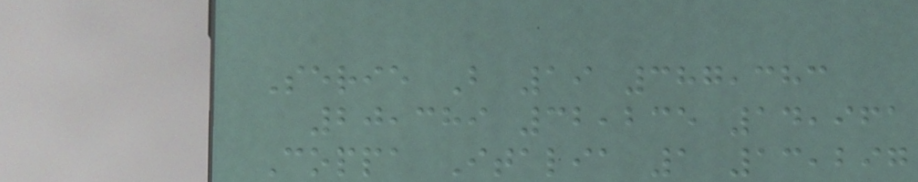Serie B 19 387,383
20,389 32,235 14,961
Coppa Italia 1 13,297
